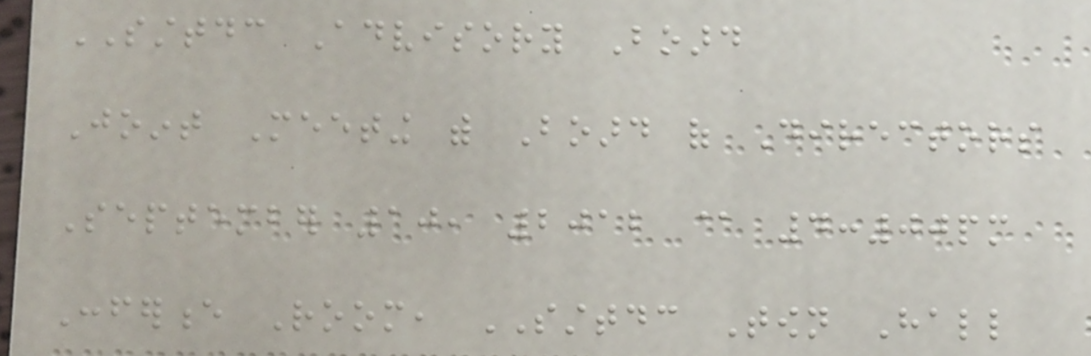SSTTDC Advisory Board
Joint Meeting with Board of Directors
September 10, 2012 @ 4:00pm
Conference Room, SSTTDC Town Hall
